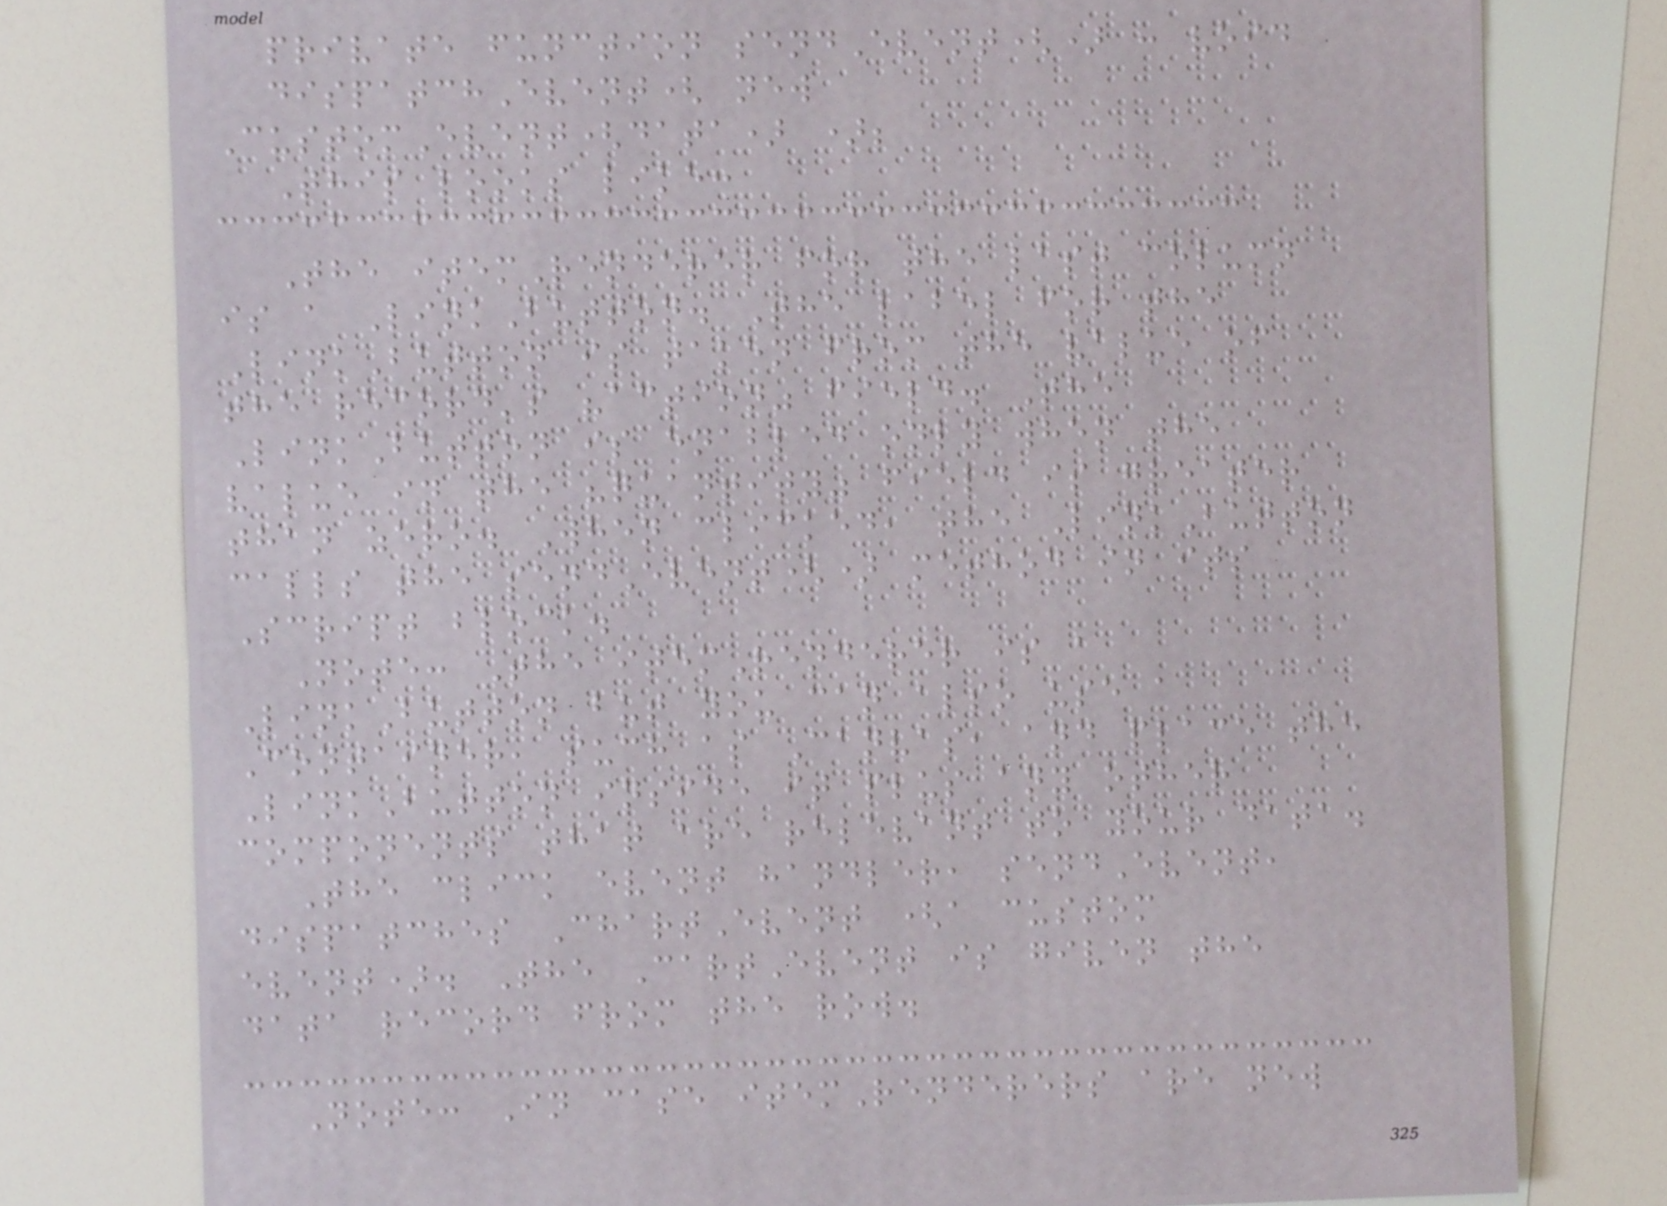private function sendEvent() : void
dispatchEvent( new
CustomEvent(data) );
This looks like:
The itemRenderer for the last column
is a LinkButton. The label for the
LinkButton is taken from the value of
the record's "action" field. The
LinkButton is enabled only when the
value in the "quantity" field is greater
than zero. When clicked, the LinkButton
calls the sendEvent() method in its
Script block.
Note: The itemRenderer is a
LinkButton but you can also use a
Container, such as Canvas, and place the
LinkButton inside it plus any other
components that are relevant to your data.
The click event handler, sendEvent,
dispatches ChartEvent (a custom
event). The CartEvent is given the
data record from the row.
Note: In case itemRenderers are new
